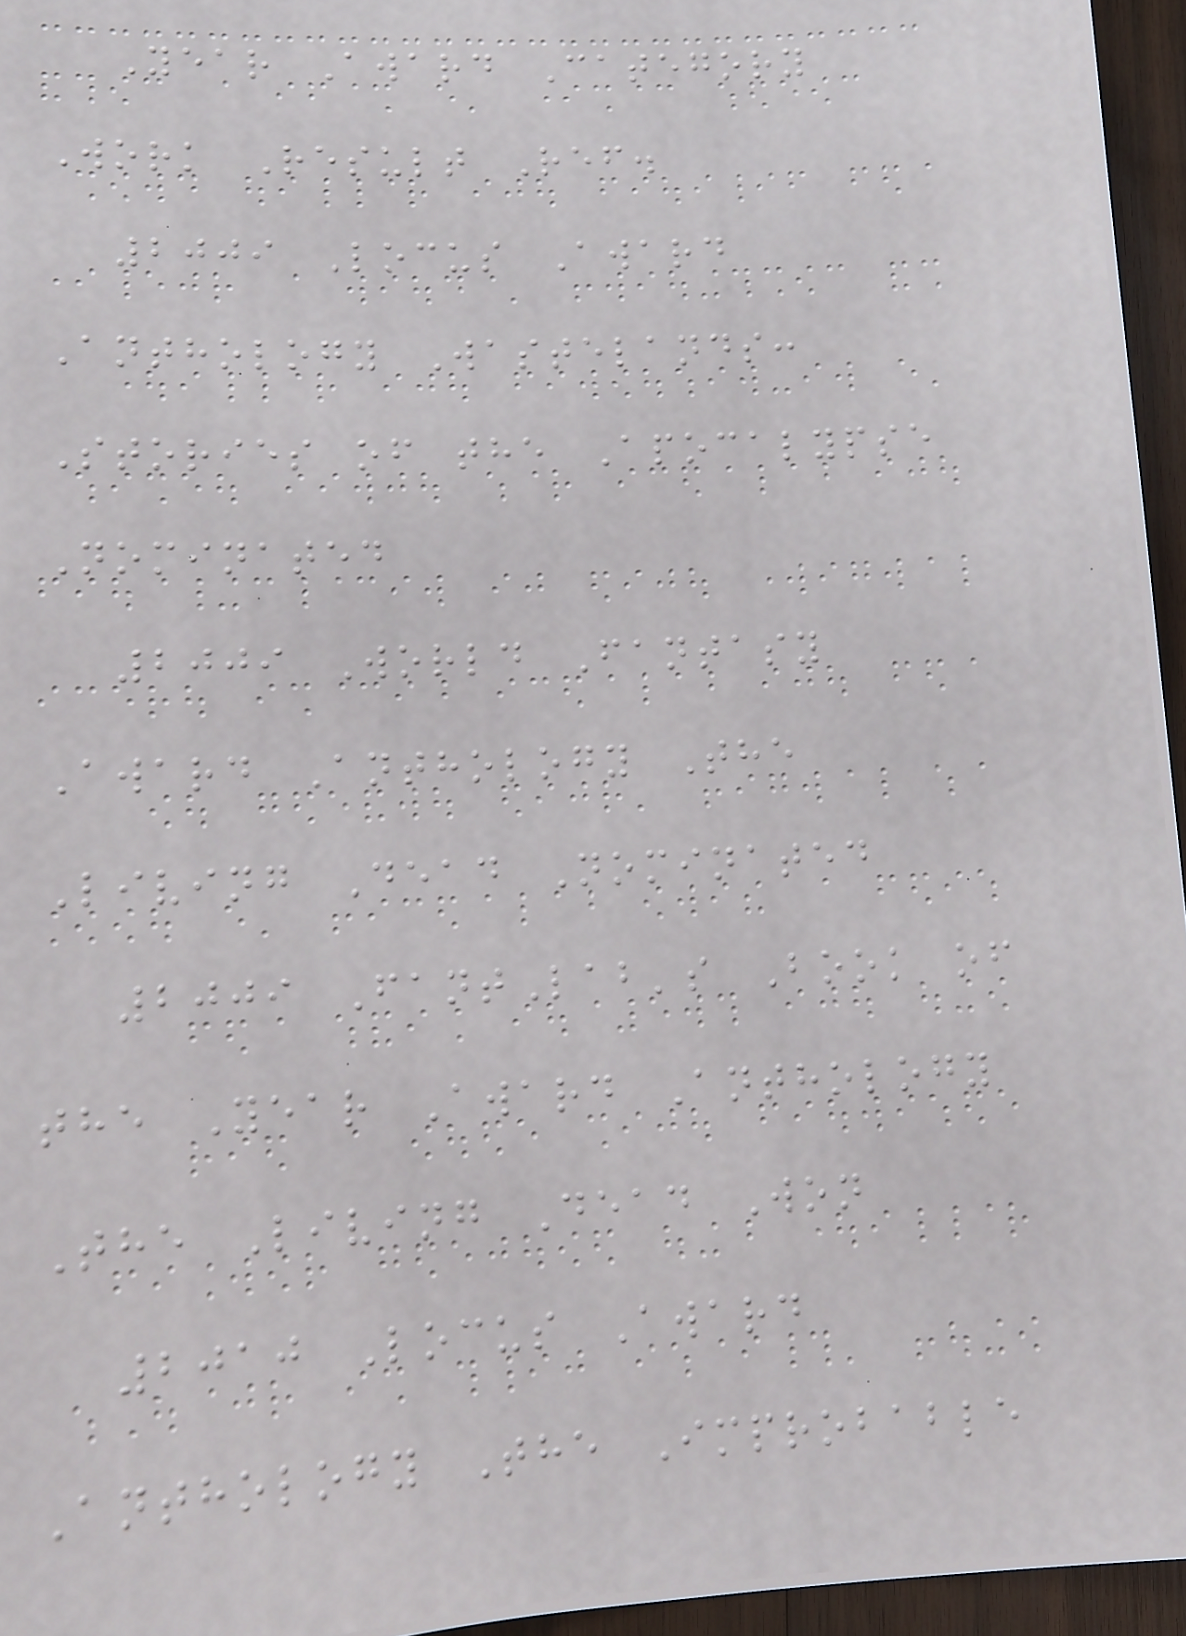Year Award Category
Work Result Ref.
2009 Locus Award
Anthology Wastelands:
Stories of the Apocalypse
Nominated
2009 World Fantasy
Award Anthology The
Living Dead Nominated
2009 FantLab's Book of
the Year Award Anthology
The Living Dead Won
2010 Locus Award
Anthology The Improbable
